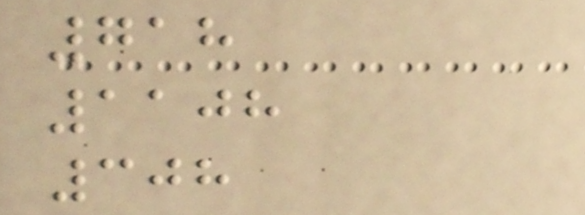718
1108
308
